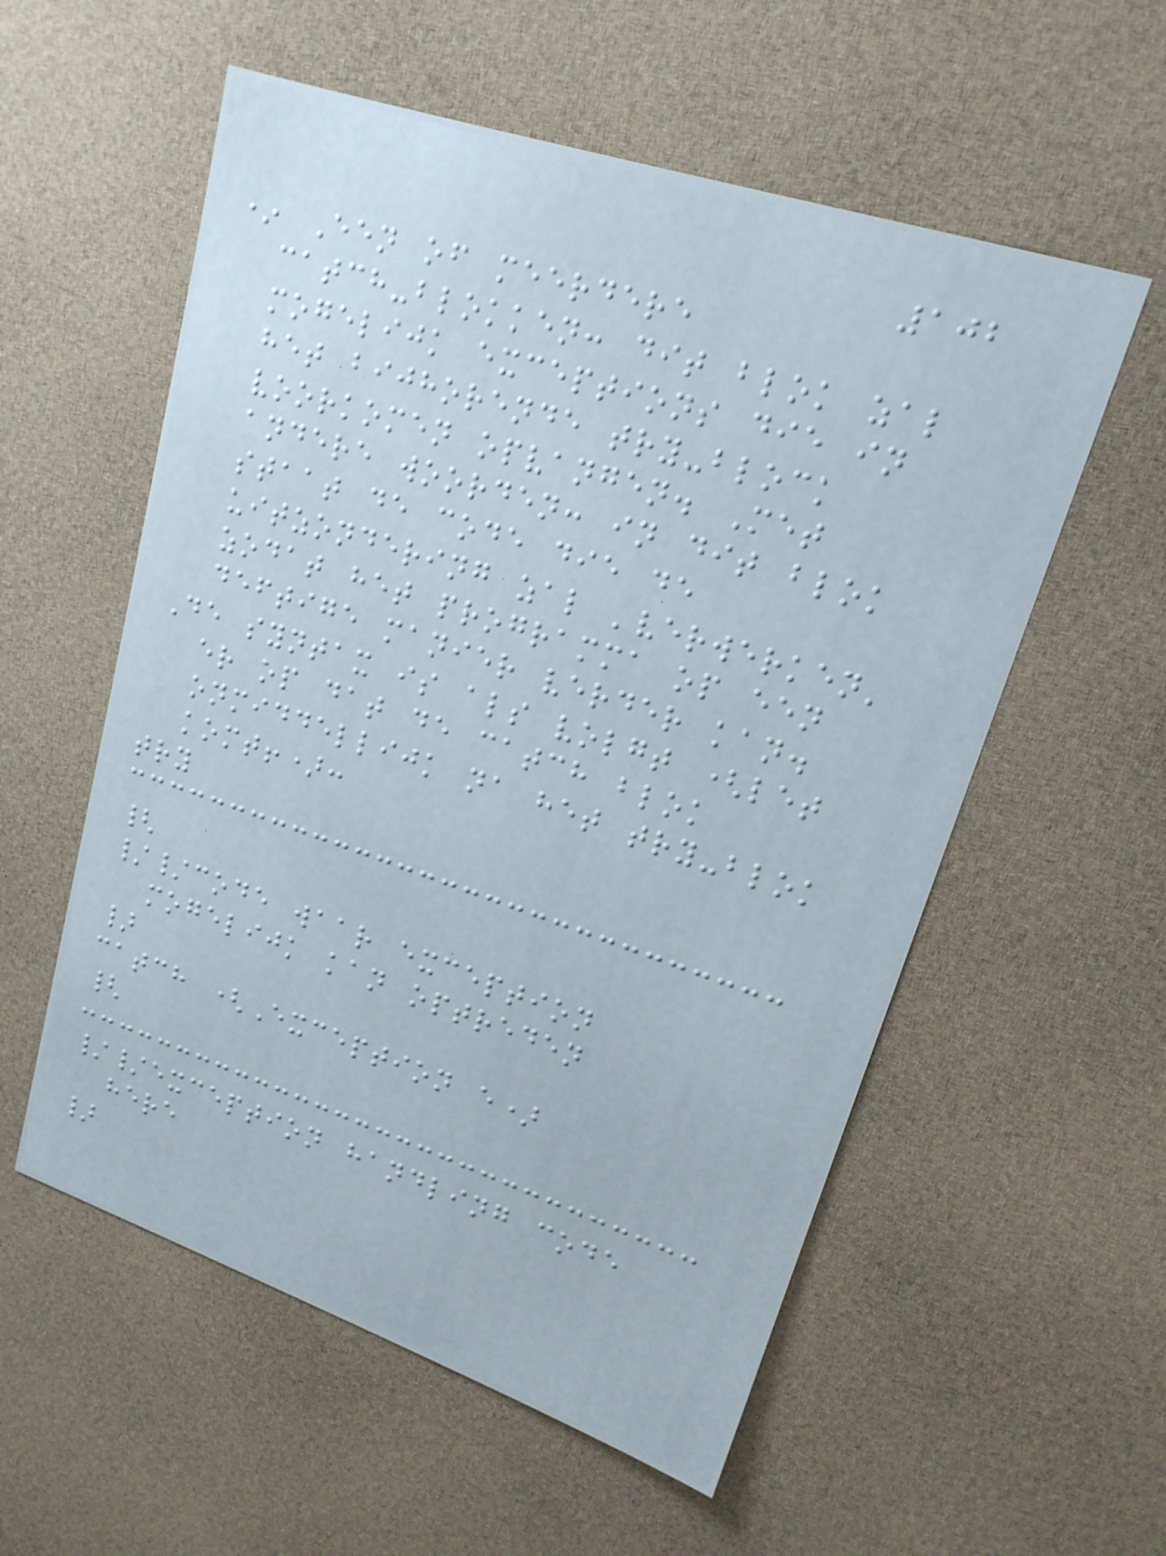102
* Een of meerdere
catch-blokken: dit blok zal
mogelijk exceptions die in
het bijhorende try-block
voorkomen opvangen. Met
andere woorden: in dit blok
staat de code die de
uitzondering zal 'verwerken'
zodat het programma op een
deftige manier verder kan.
De syntax is als volgt (let
er op dat de catch blok
onmiddellijk na het try-blok
komt!):
try
{
//code waar exception
mogelijk kan optreden
}
catch (Exception e)
{
//exception handling code
here
}
